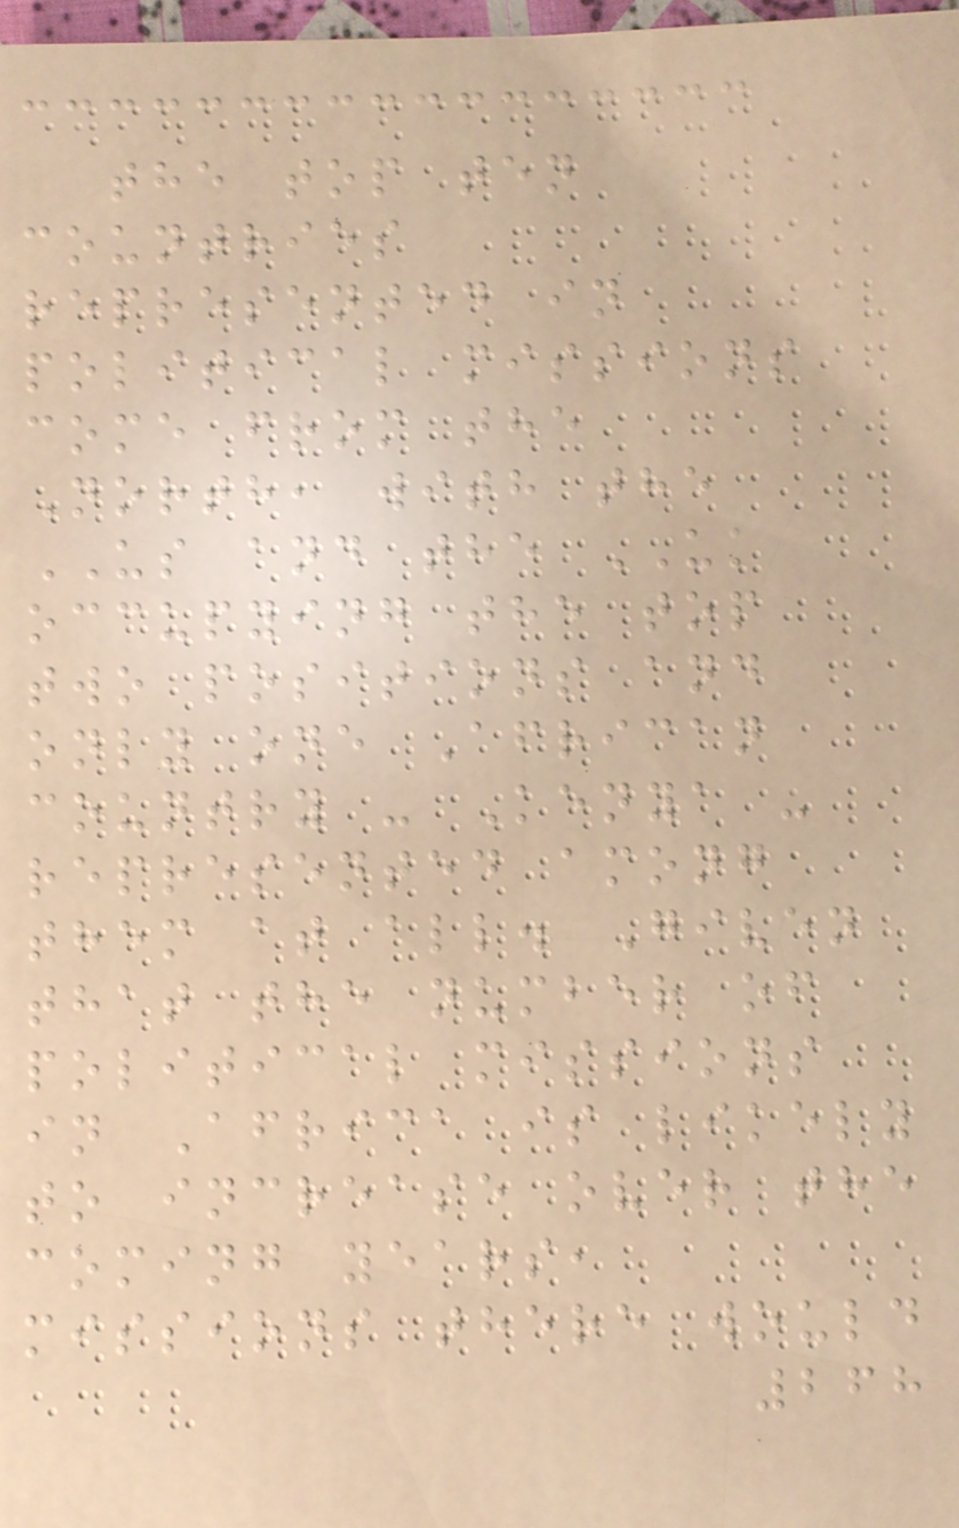the top ten
countries
represented in
political missions
come from the
North, with the
US and the UK
occupying the top
two positions and
only one African
country - Kenya -
represented among
them at all. Given
that the number of
political missions
in Africa is likely
to increase over the
coming years,
missions there would
268
